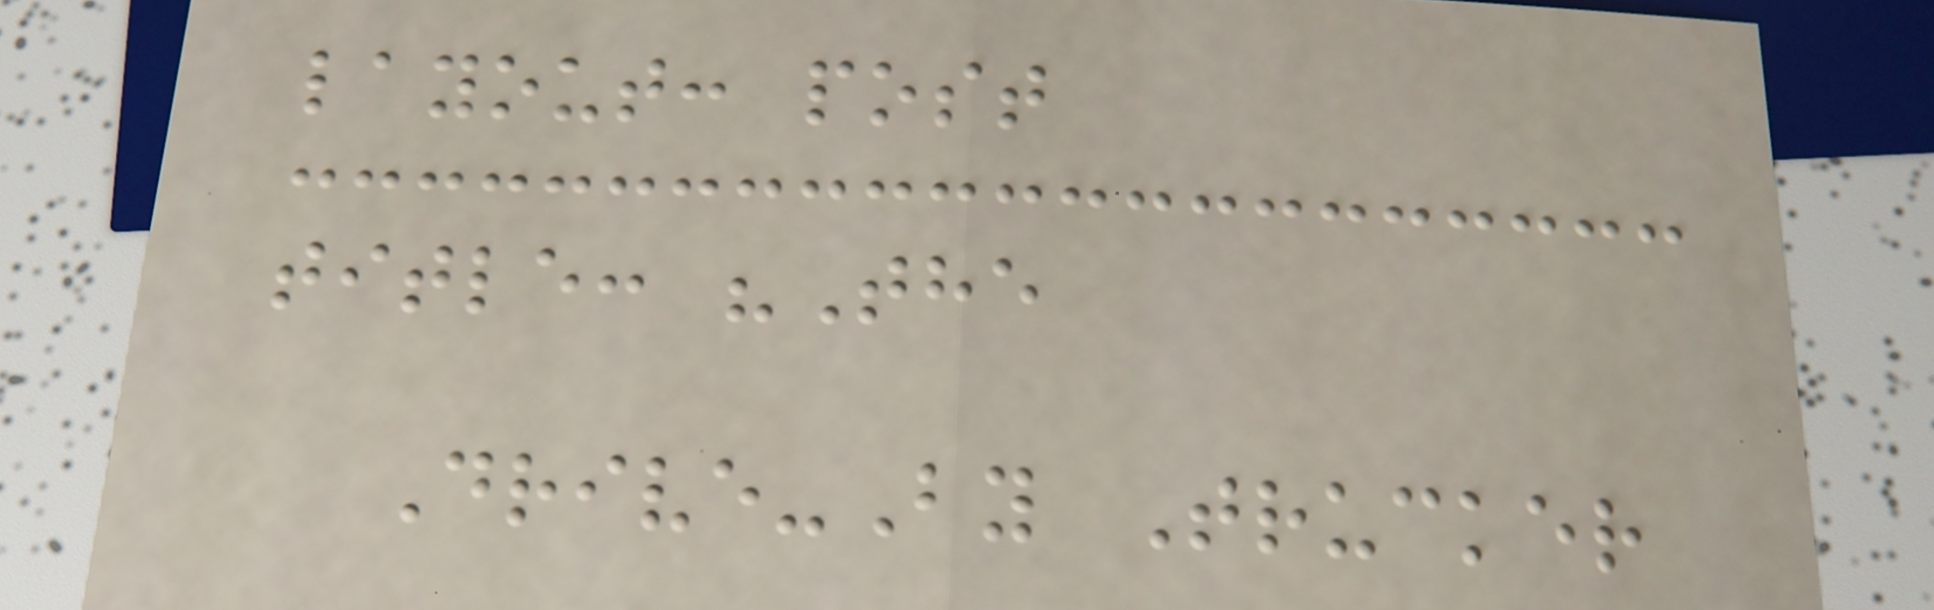layout: post
title: "The
Drive-By Trucker
